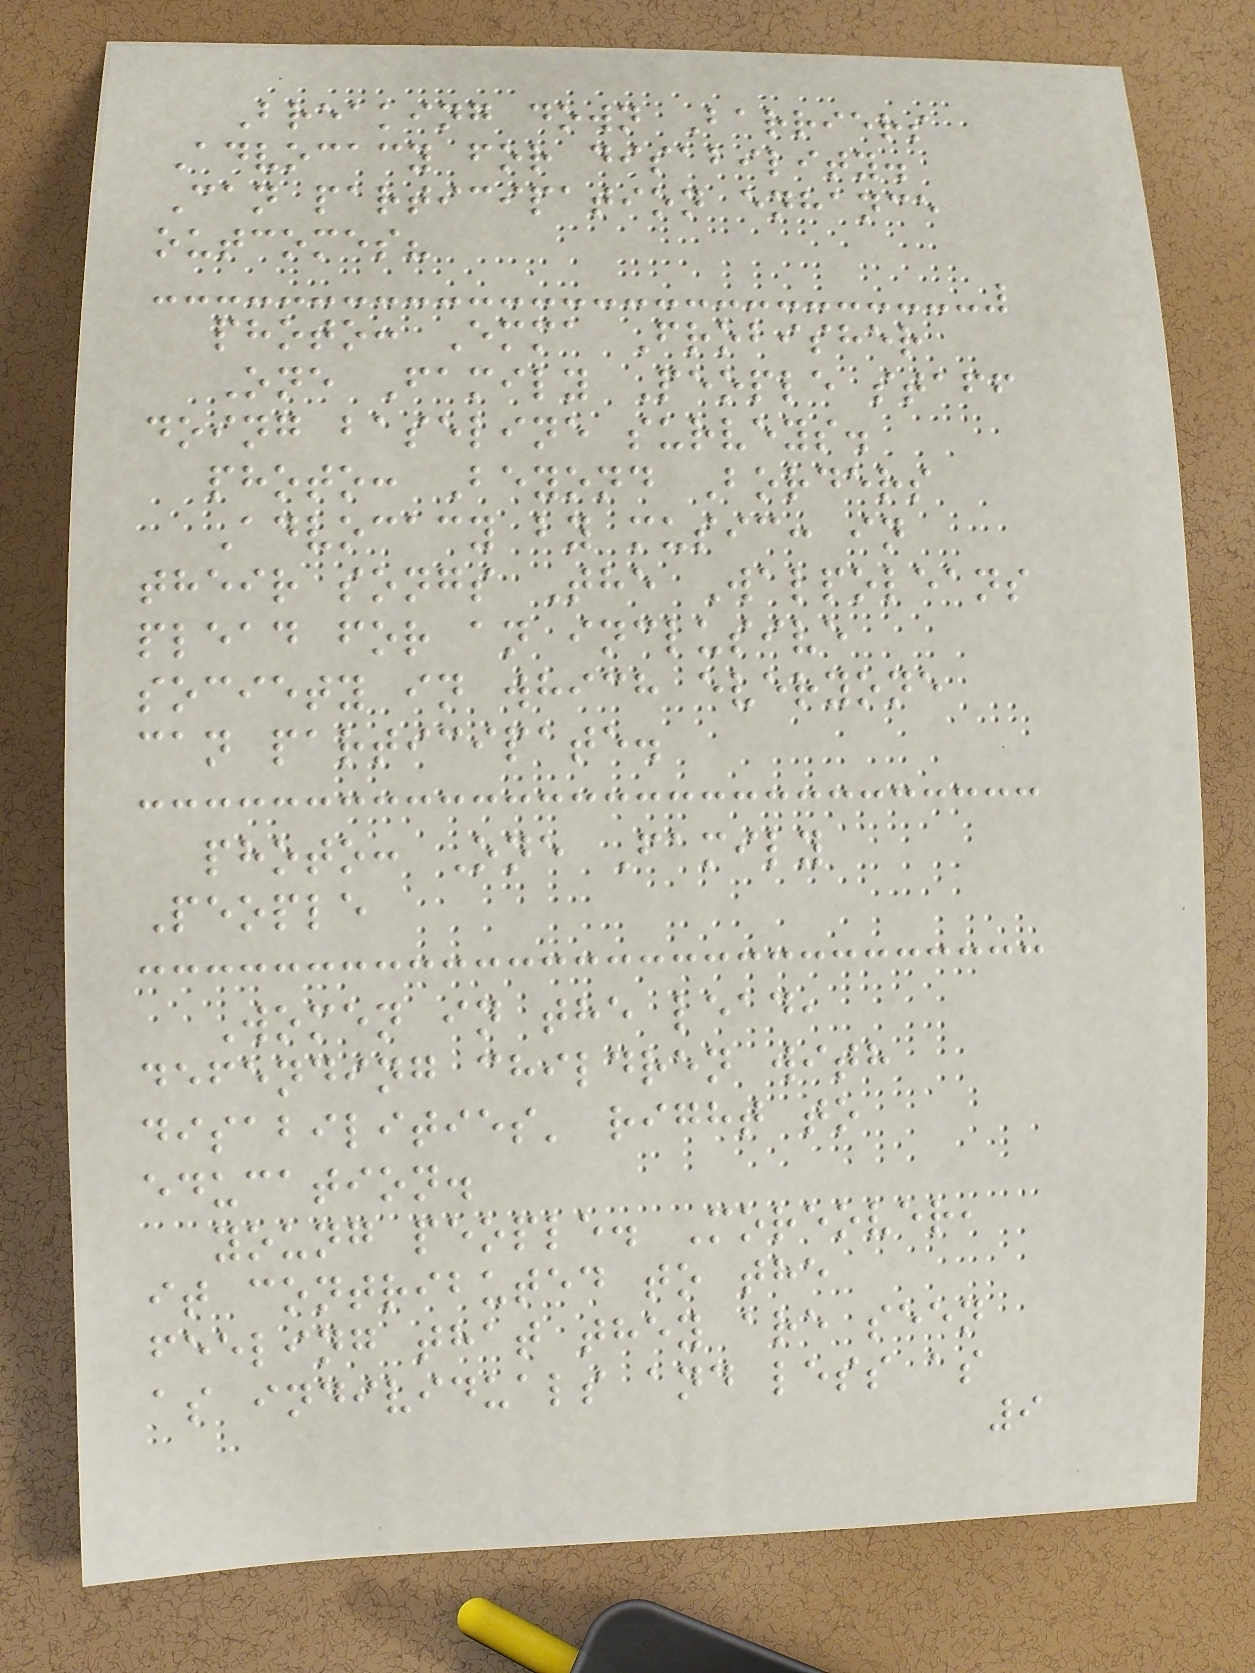Breaking down Barriers
Advocacy for disability.
Can participation enhance
outcomes?
photo: Emma Frobisher
One Family People staff
doing baseline surveys.
photo: Beyond Borders
Advocacy by music: in
their songs The Walpoleans
plead for an inclusive
society in which everyone
can participate.
photo: One Family
People
Women in the lead,
defending children with
disabilities' right to
education.
young people. Moreover,
it contributed to the
feeling that they are seen
as individuals and less as
9
